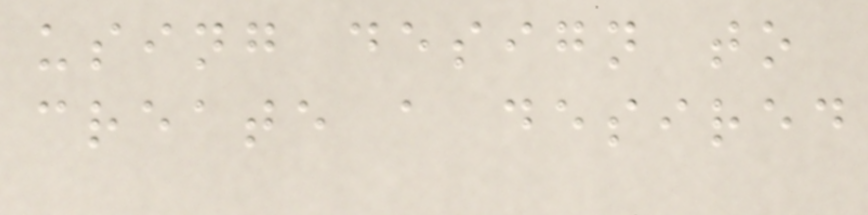using design to
create a desired
